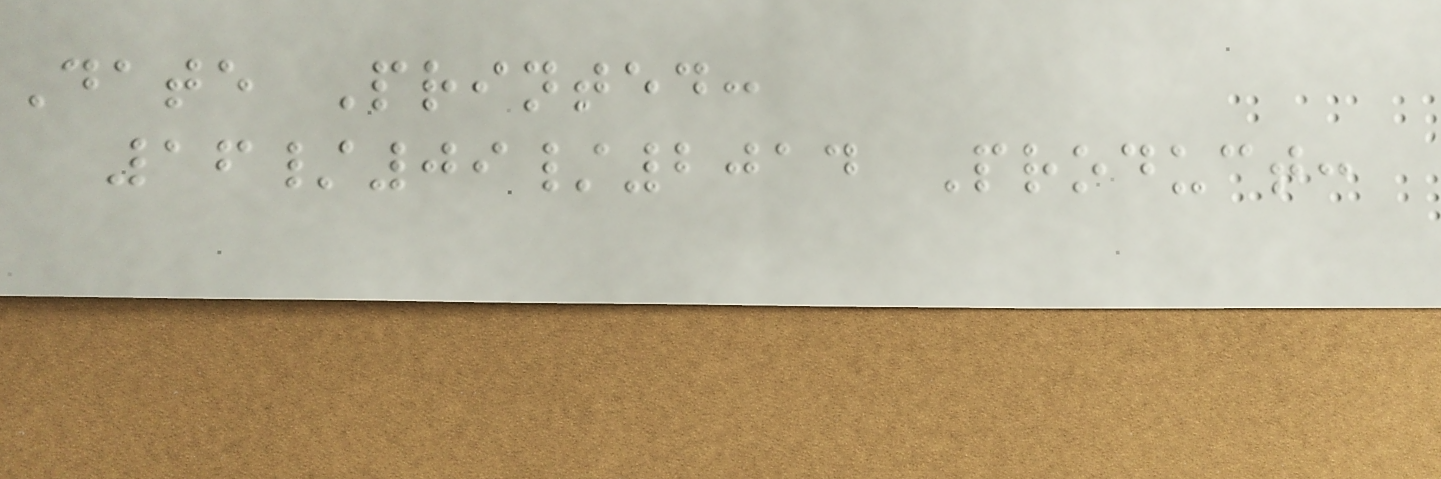Date Printed:
16/09/2014 Product:
